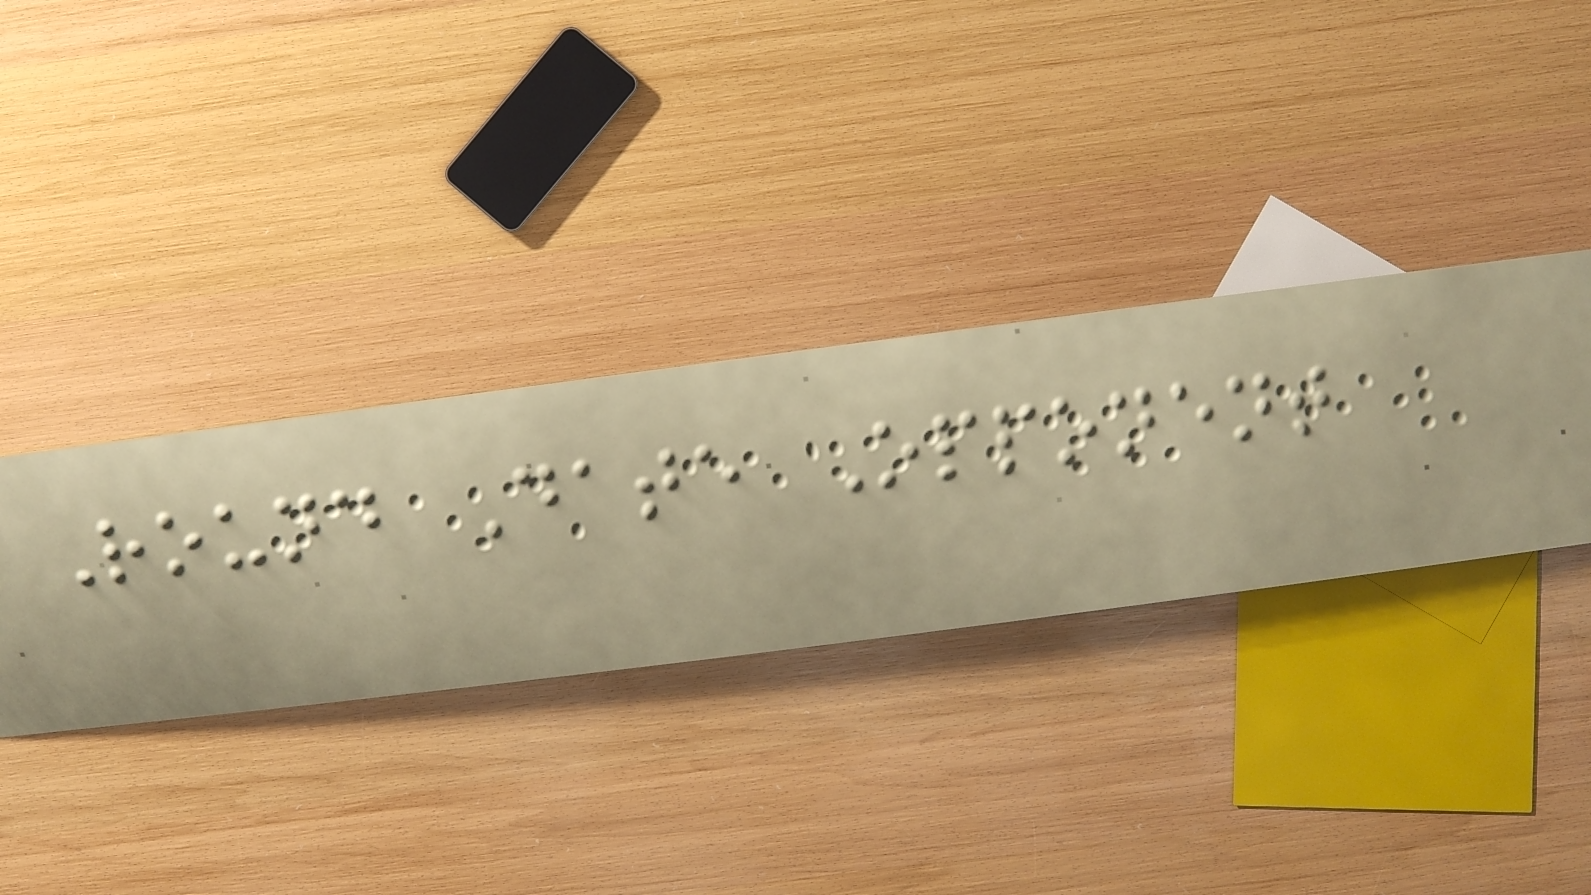Round Date Opponent
